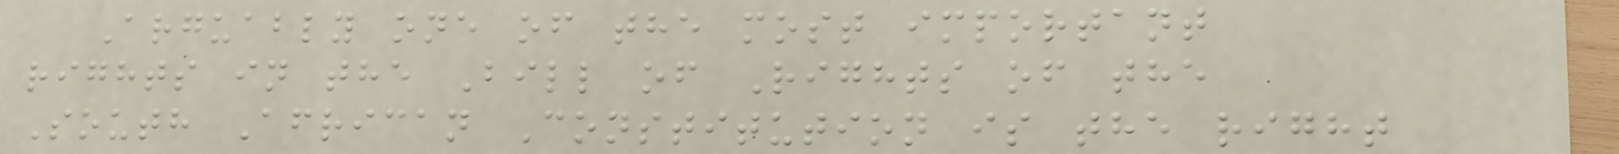Arguably one of the most important
rights in the Bill of Rights of the
South African Constitution is the right
